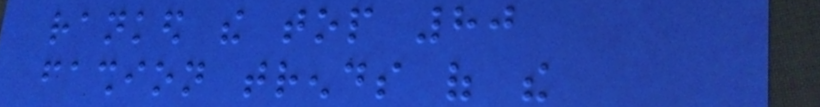ranked the top 80
fashion trends of the
